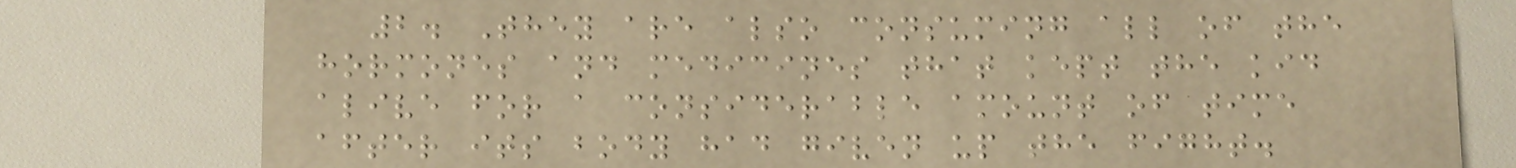2. They are also consuming all of the
hormones and medicines that kept the kid
alive for a considerable amount of time
after its body had given up the fight.
